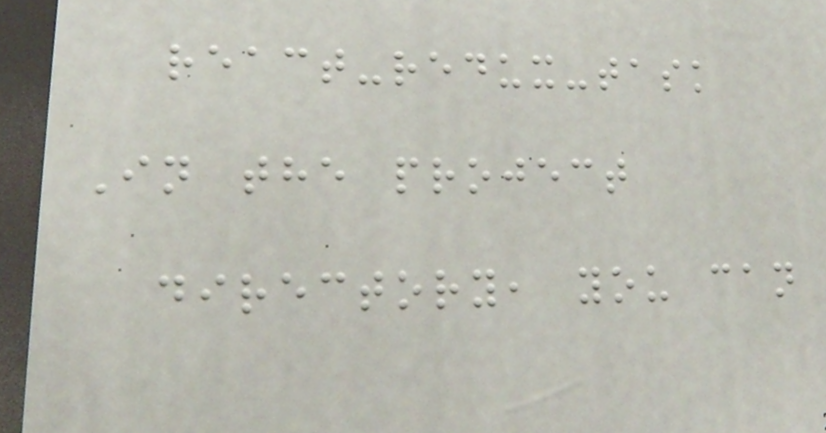react-redux-task
In the project
directory, you can
